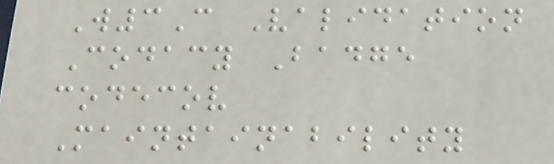W3C Validation
Codacy Badge
codecov
Maintainability
